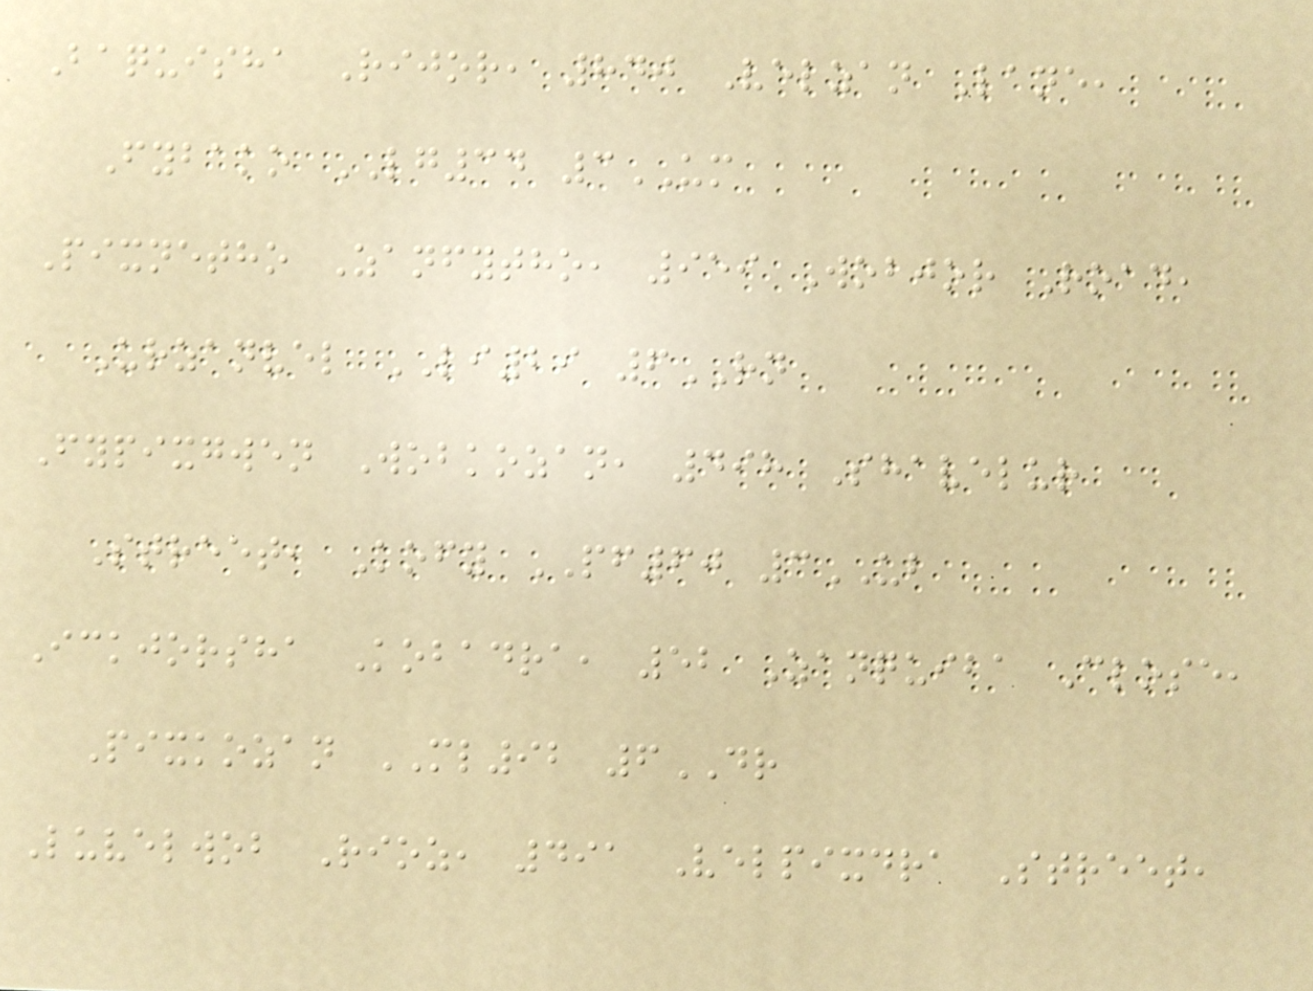Baquisha Rijor, 840 Velzan Lane,
Fybako LG34 3UM
Pixnetho Zanfytho, 959 Wobjor Road,
Urzanvel LI29 6RN
Fypixgwen Wobkozan, 498 Shavelur
Street, Kofy PF60 3UB
Ickjorsha Kobadra, 52 Zanquiba Close,
Pixkozan ML92 6DR
Luvelwob Rioz, 491 Velpixdra Street,
